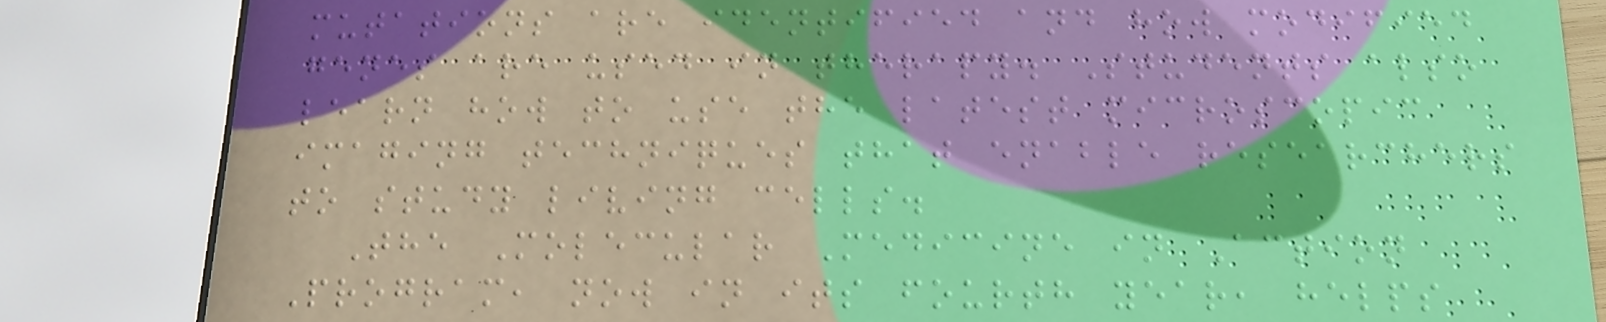mutations are identified and how modified
genes are used in therapy. Students also
learn how to use the latest microscopic
imaging techniques that enable researchers
to study living cells.
The Molecular Medicine in Action
Program, now in its fourth year, helps
